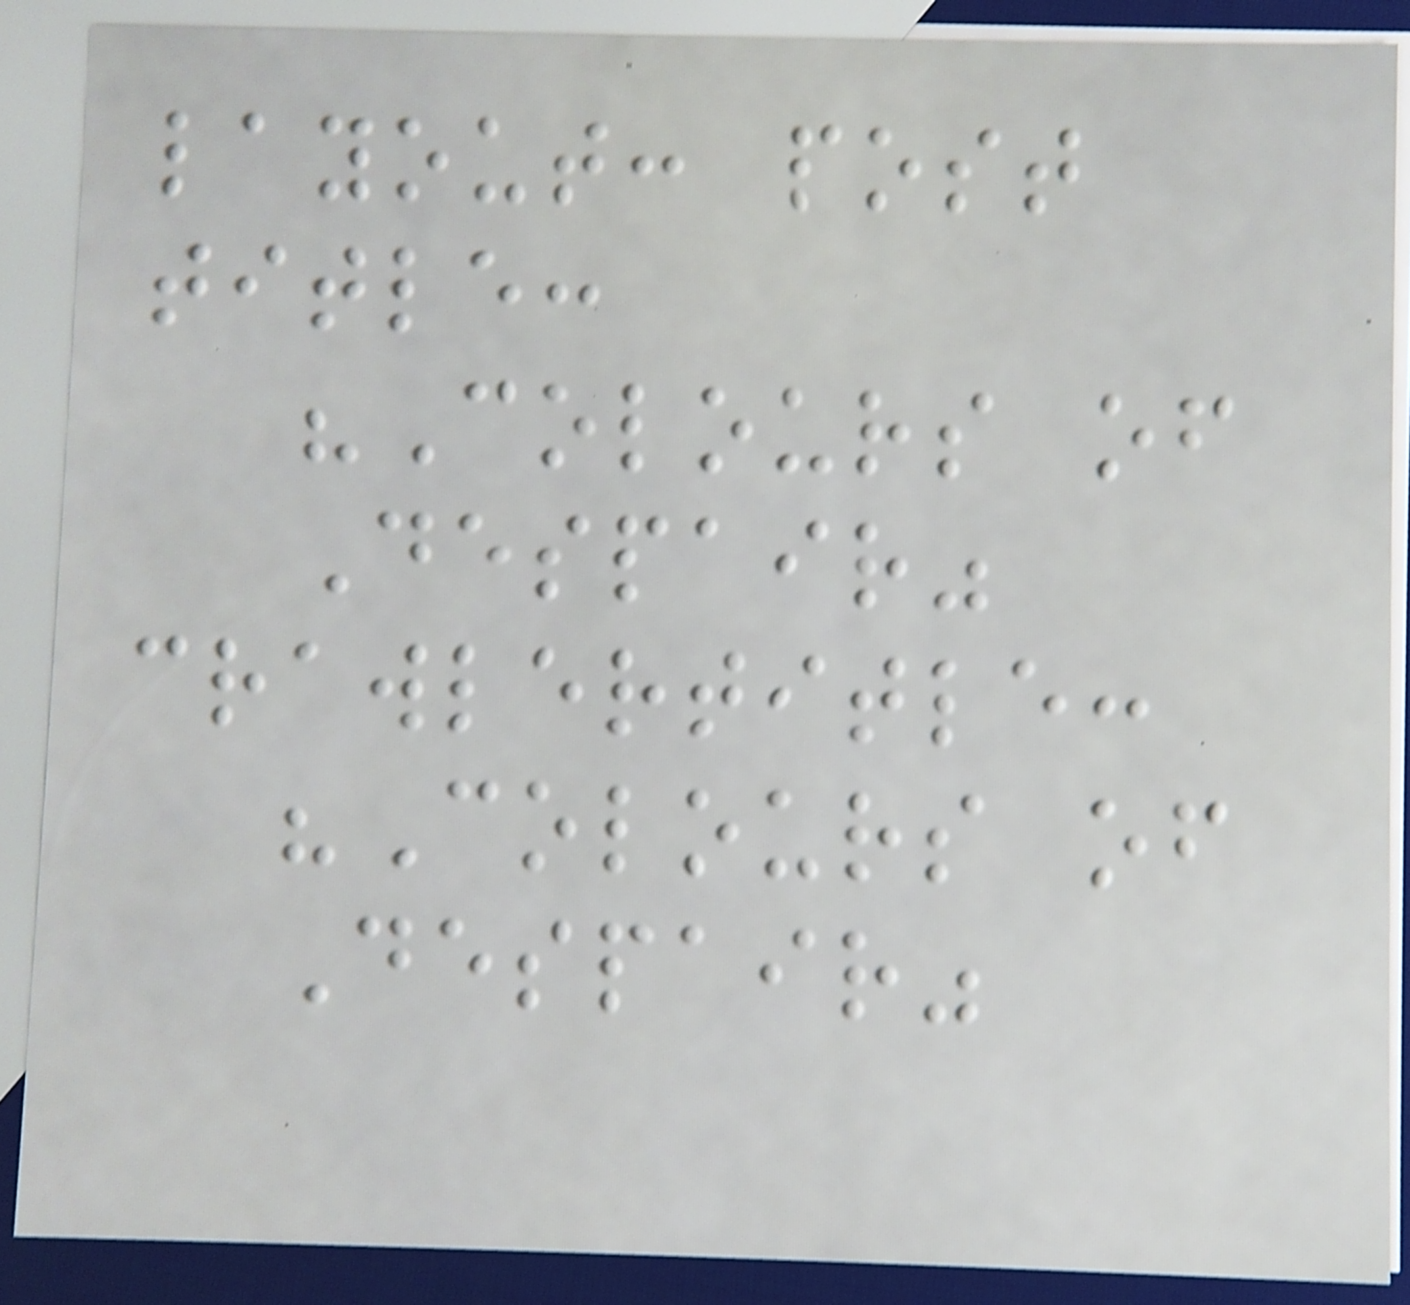layout: post
title:
"Colours of
Despair"
crawlertitle:
"Colours of
Despair"
